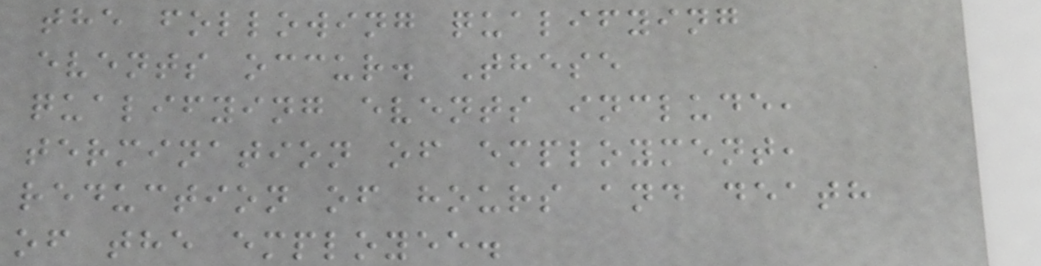the following qualifying
events occur. These
qualifying events include,
termination of employment,
reduction of hours and death
of the employee.
